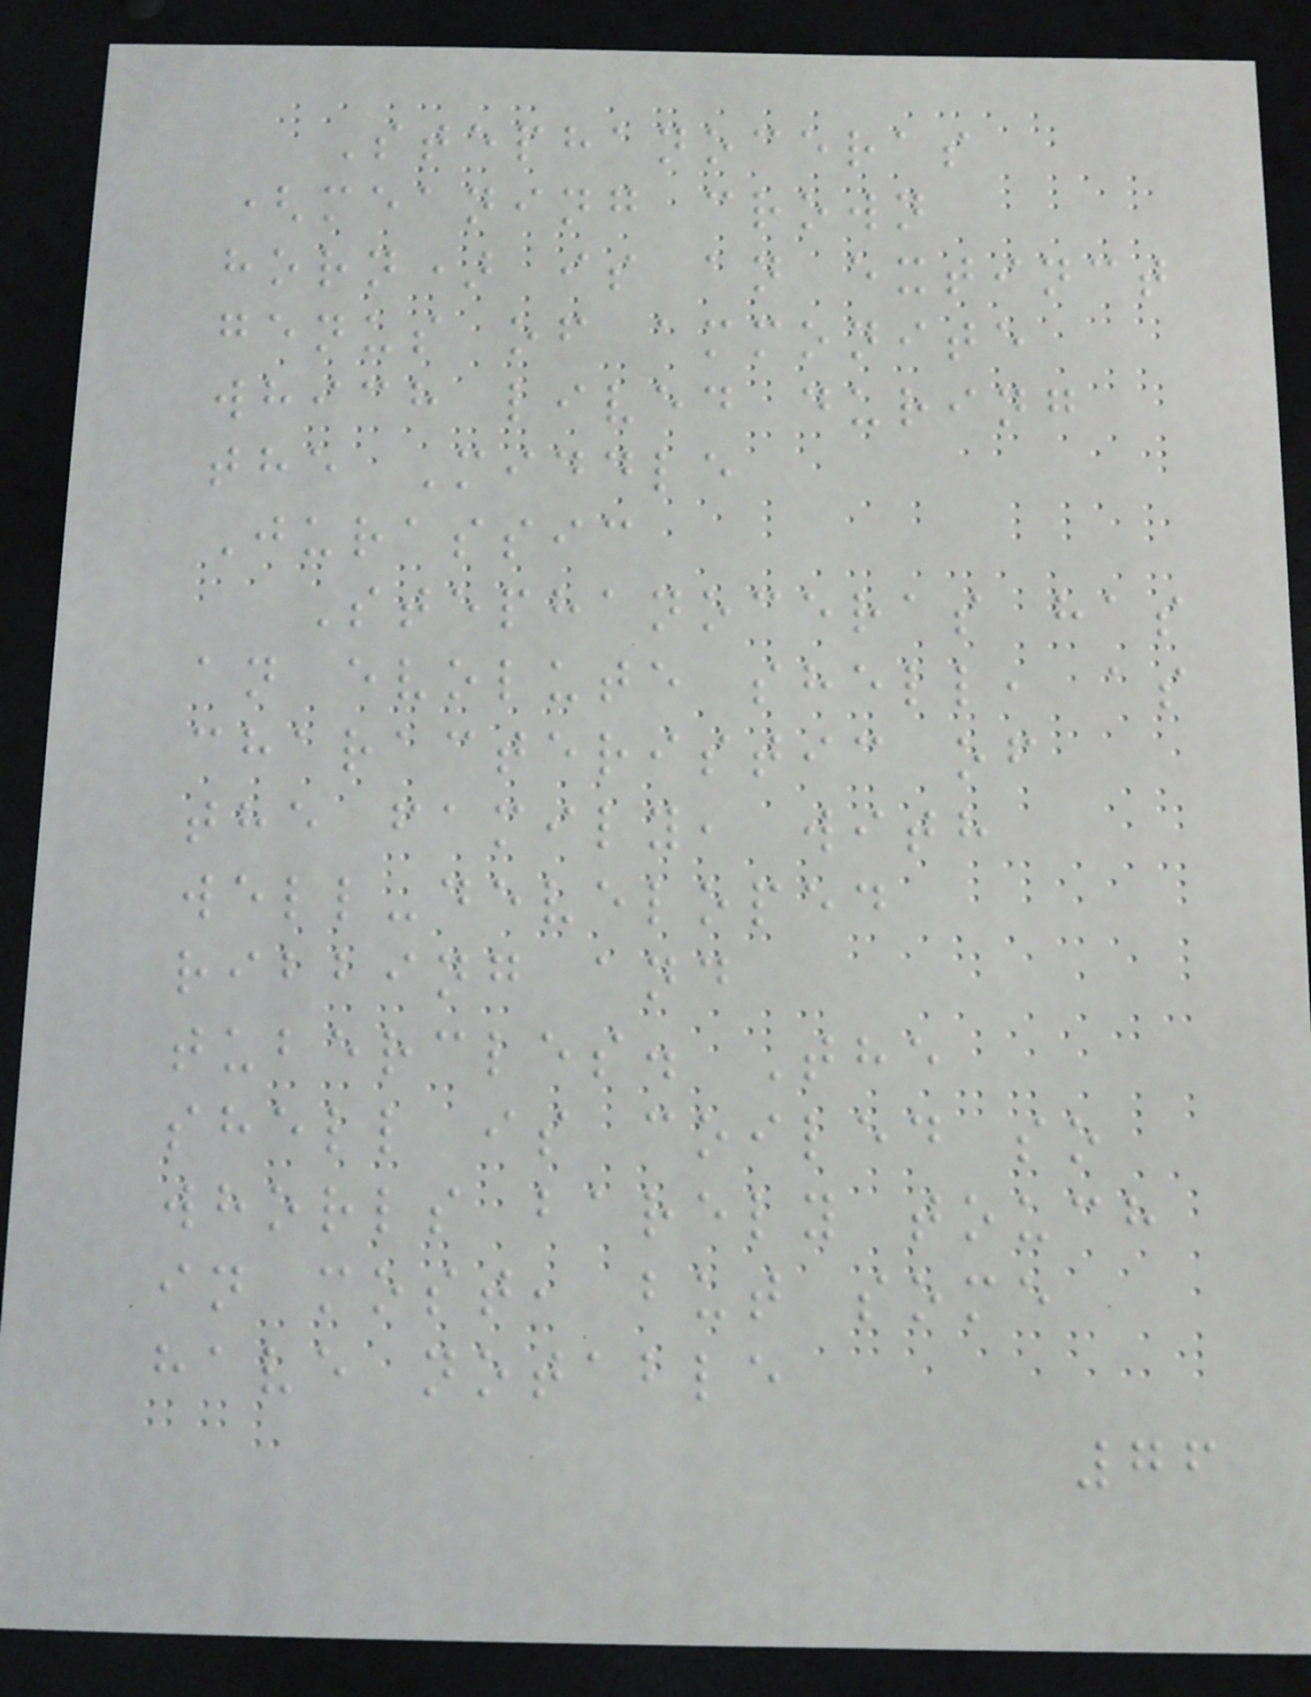Stephanoceras
(meaning crown
horn) is an extinct
genus of ammonite
which lived during
the Middle
Jurassic
Stephanoceras has
an evolute shell, as
characteristic of
the family, with
well-developed
ribbing and
tubercles. The
shell is coiled so
whorls barely touch
in most, but some
have notable
76
